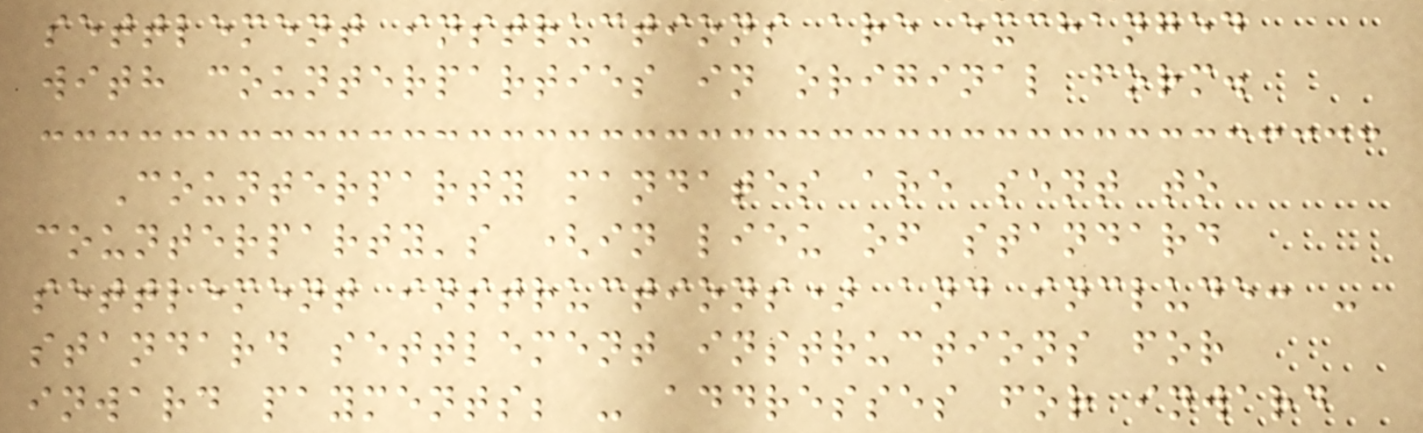settlement instructions are exchanged
with counterparties in original form.
Counterparty mandates are sent to
counterparty's (in lieu of standard
settlement instructions) and include: -
standard settlement instructions for
inward payments; - addresses for inward
